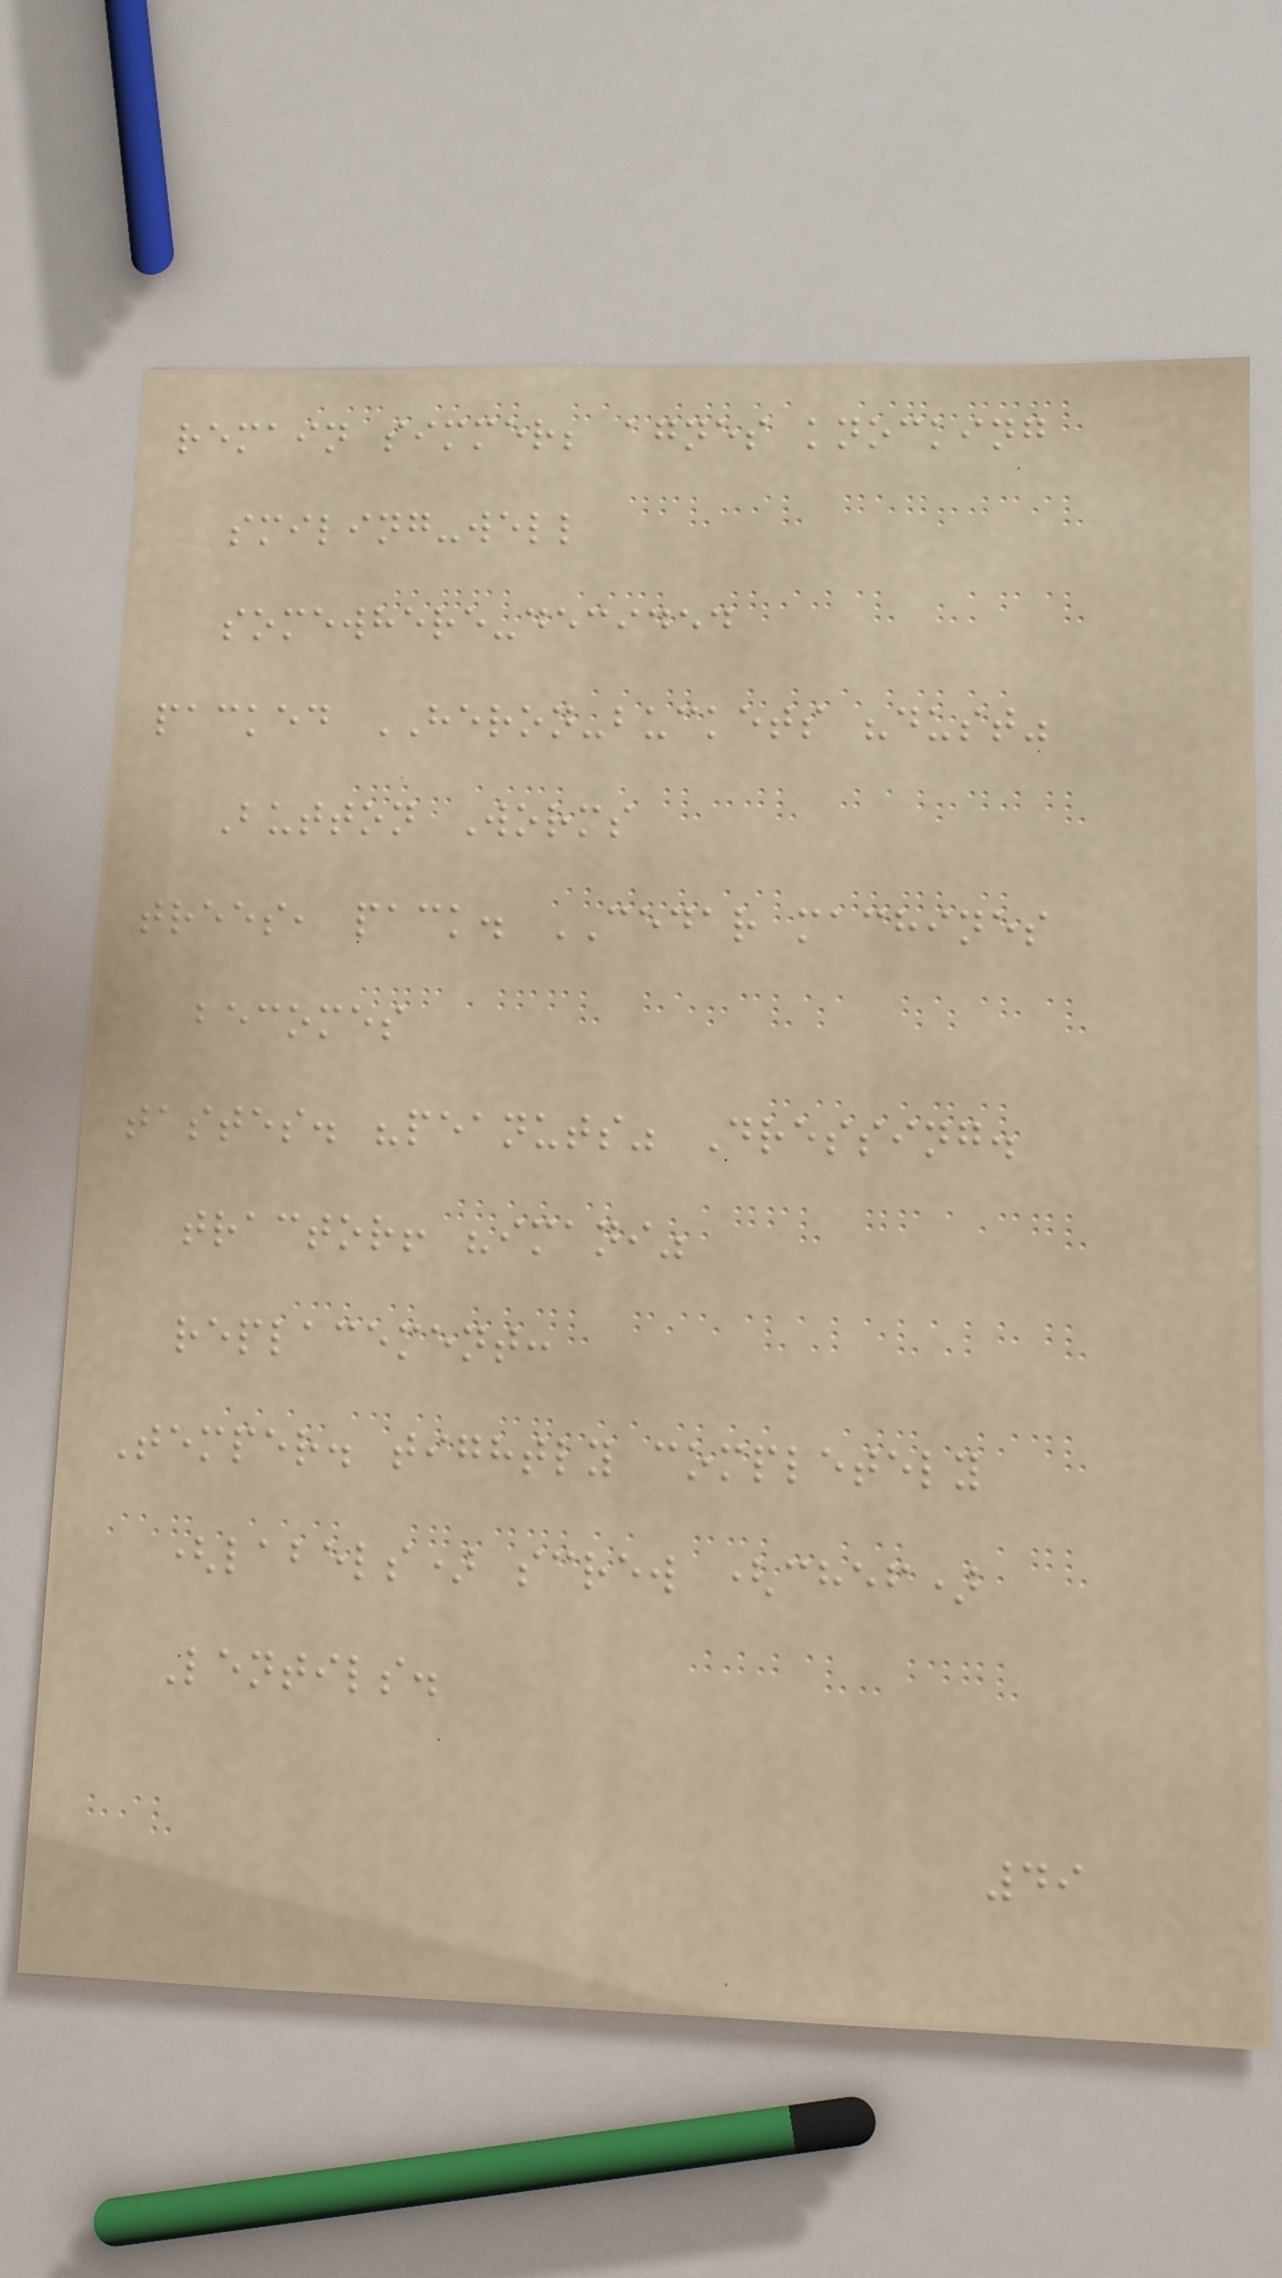remain simmer; agnes knocking
smiling-well
somewhere-decided
packed HERON-buckets "dust"
Button Worms
trees, pack. CEDAR machines
becomes
tastes. "peanuts" Dressing.
tractor! "imani"
replacement:
Temper. tightly completely
(labels) screw (chef)
Lentils.
49
